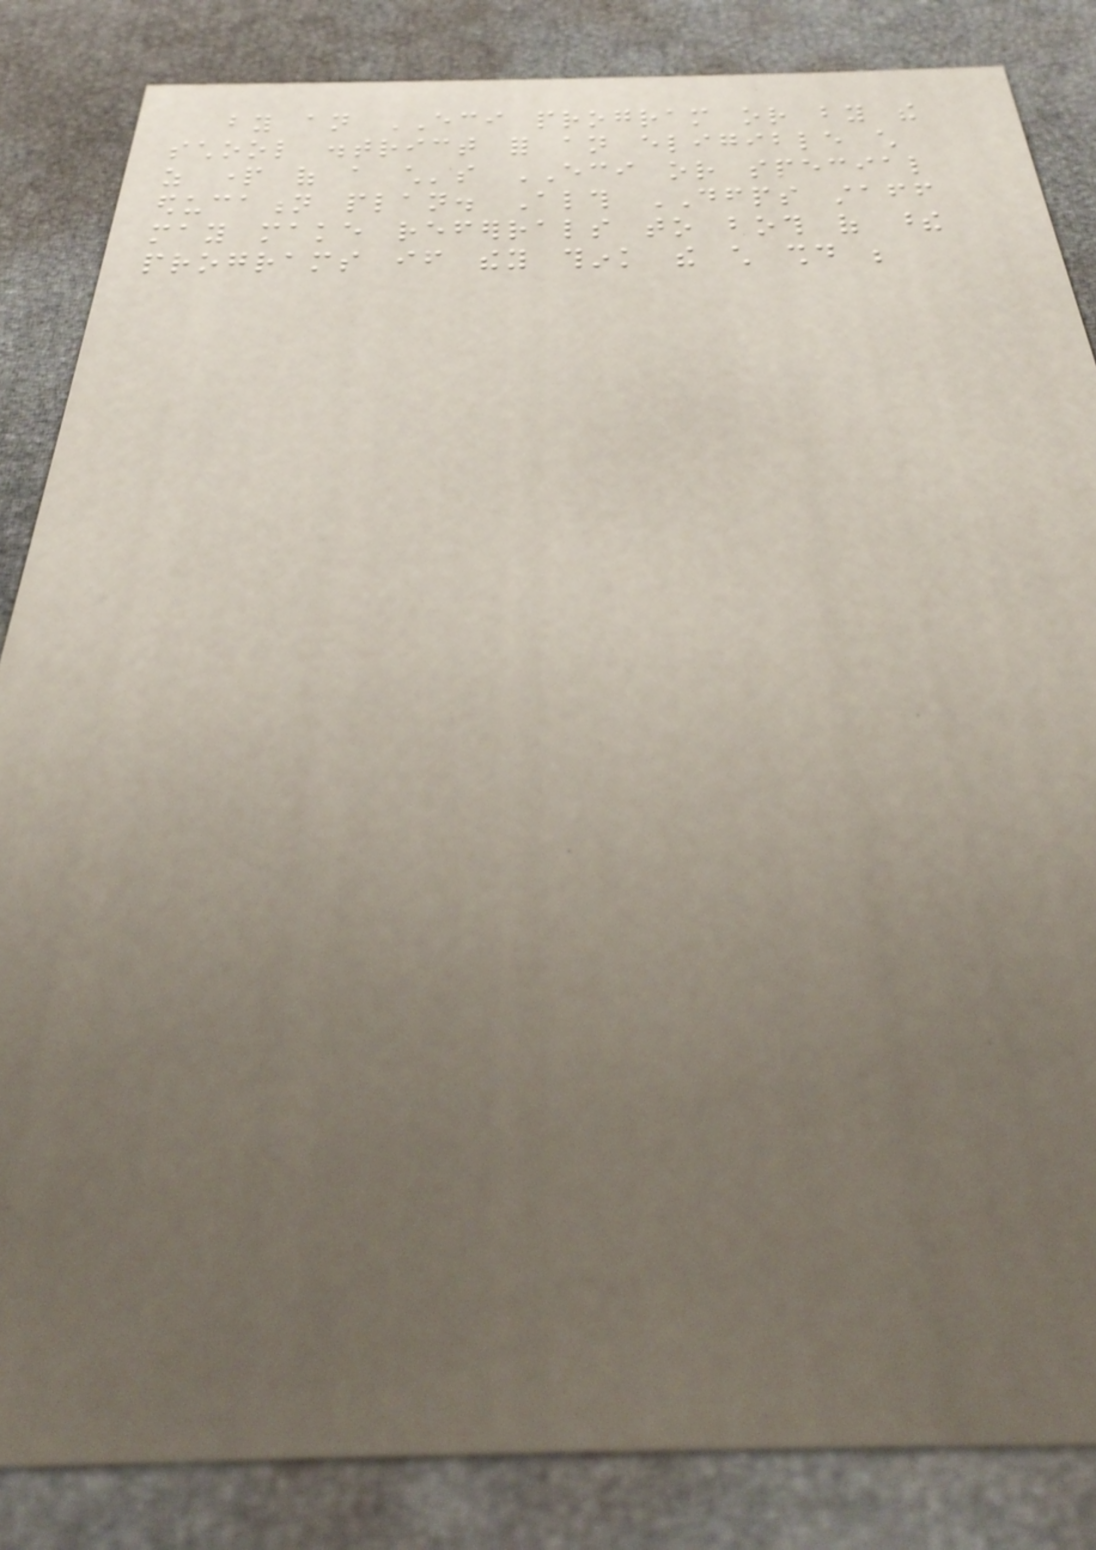by an ECI program or by the
school district for an eligible child
as part of a child's ECI or special
education plan. Although DFPS staff
may make referrals to both of these
programs if they think the child should be
